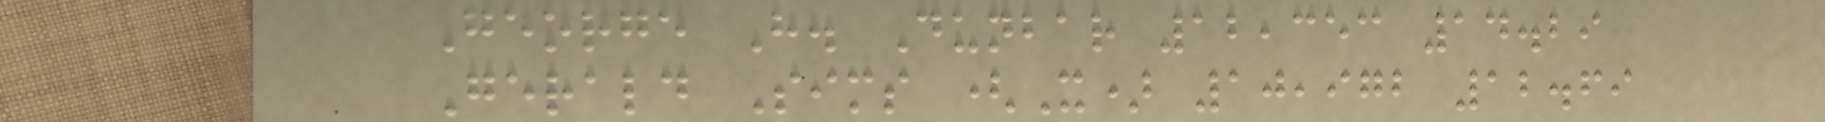George H. Dunbar 12,353 14.29
Gerald Sims (X) 10,972 12.69
